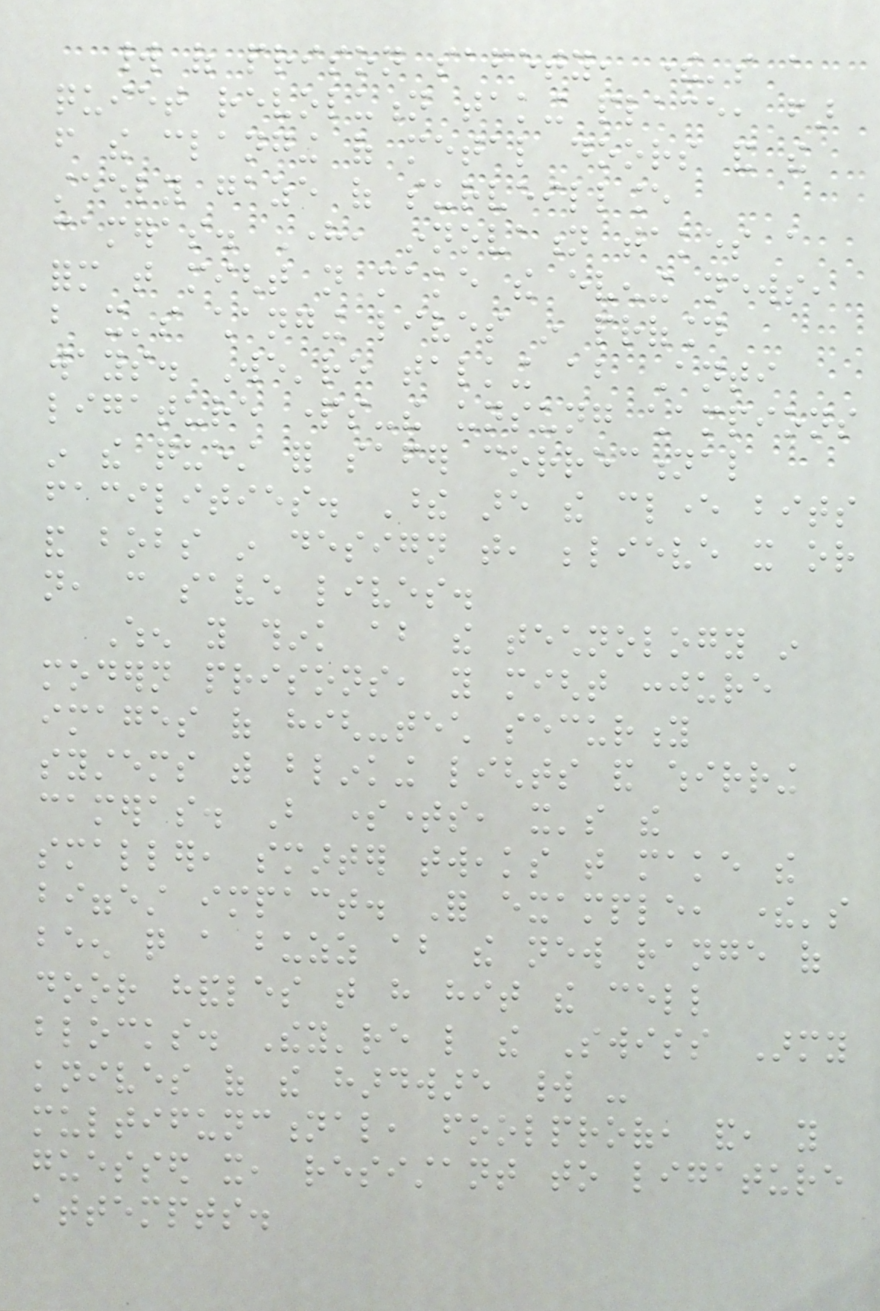world of prison safety, there's a
quiet revolution taking place, far
from the clanging of metal doors and the
steely gaze of surveillance
cameras. Here, innovation takes a
form that might not make the evening news,
but it's changing lives in profound
ways. We're talking about Anti
ligature parts-the unsung champions
in the quest for safer correctional
facilities. These are the clever bits
and bobs in design that, believe it or
not, can save lives.
When you think about the technology in
modern prisons, you might conjure
images of high-tech security
systems with blinking lights and whirring
cameras. But sometimes, it's the
smaller, smarter tweaks that make the
biggest impact. For example, there's
been quite a buzz about the new range of
door handles that have hit the cell
blocks. They're like the Swiss Army
knives of the hardware world -
multifunctional, foolproof, and, you
guessed it, resistant to ligature
attempts.
